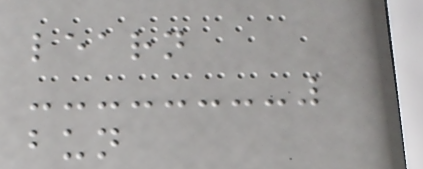learn
bun
